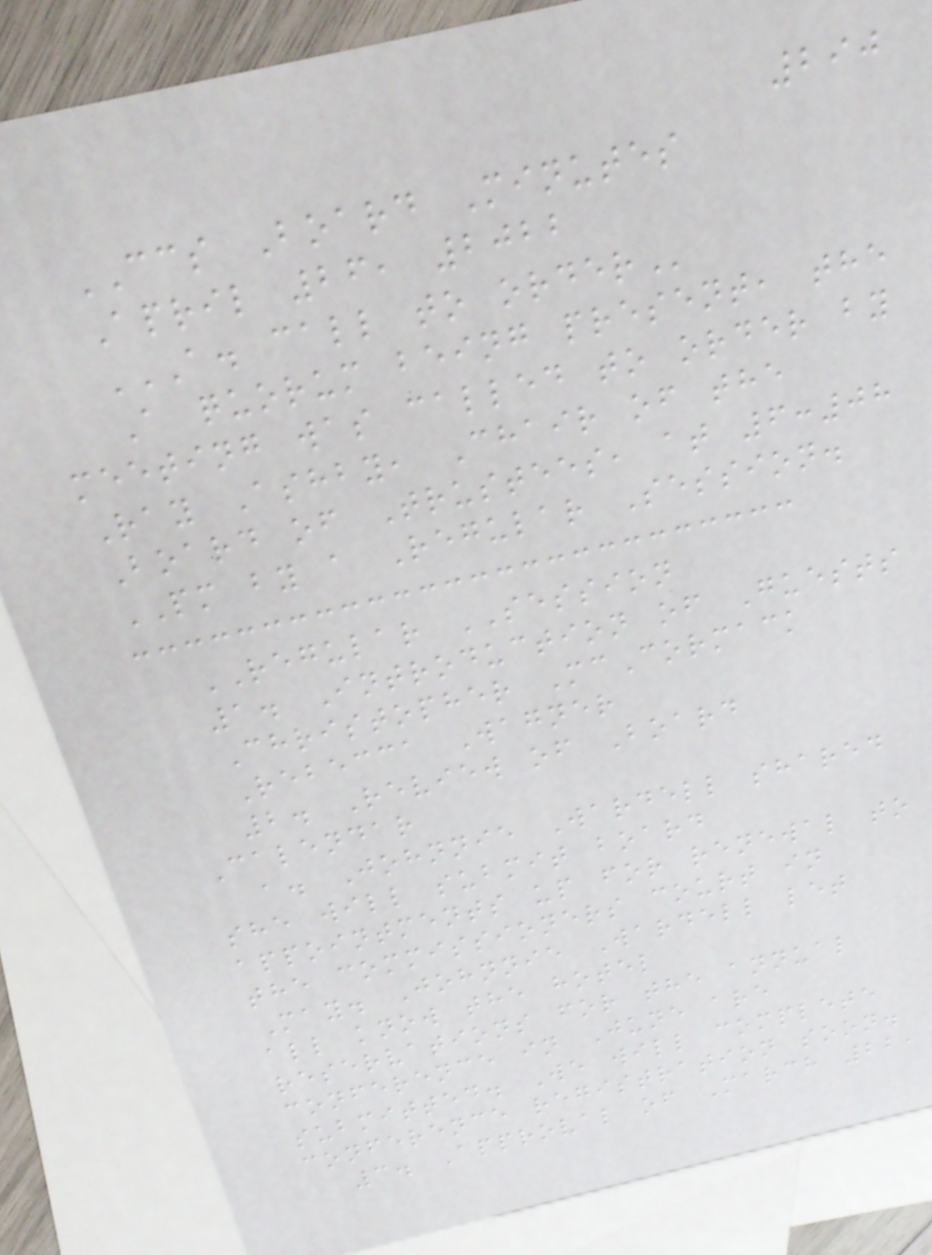290
CCS Board Minutes
April 26, 2022
A. CALL TO ORDER
A quorum being present, the
meeting was called to order by
Ray Ashby, Chair of the
Board of Trustees, at 6:08
PM by a Regular Session.
REGULAR SESSION
1. Introduction of Guests
Christopher McCormack
Rebecca Wagner
2. Review of Board
Calendar
a. Johnnie Wardell shared
she will submit board
appointments up for renewal to
the commissioners court in
May. Johnnie Wardell let
all know the hotel
reservations for the annual
conference in June are
submitted. We will complete
conference registration soon.
3. Approval of March 22,
